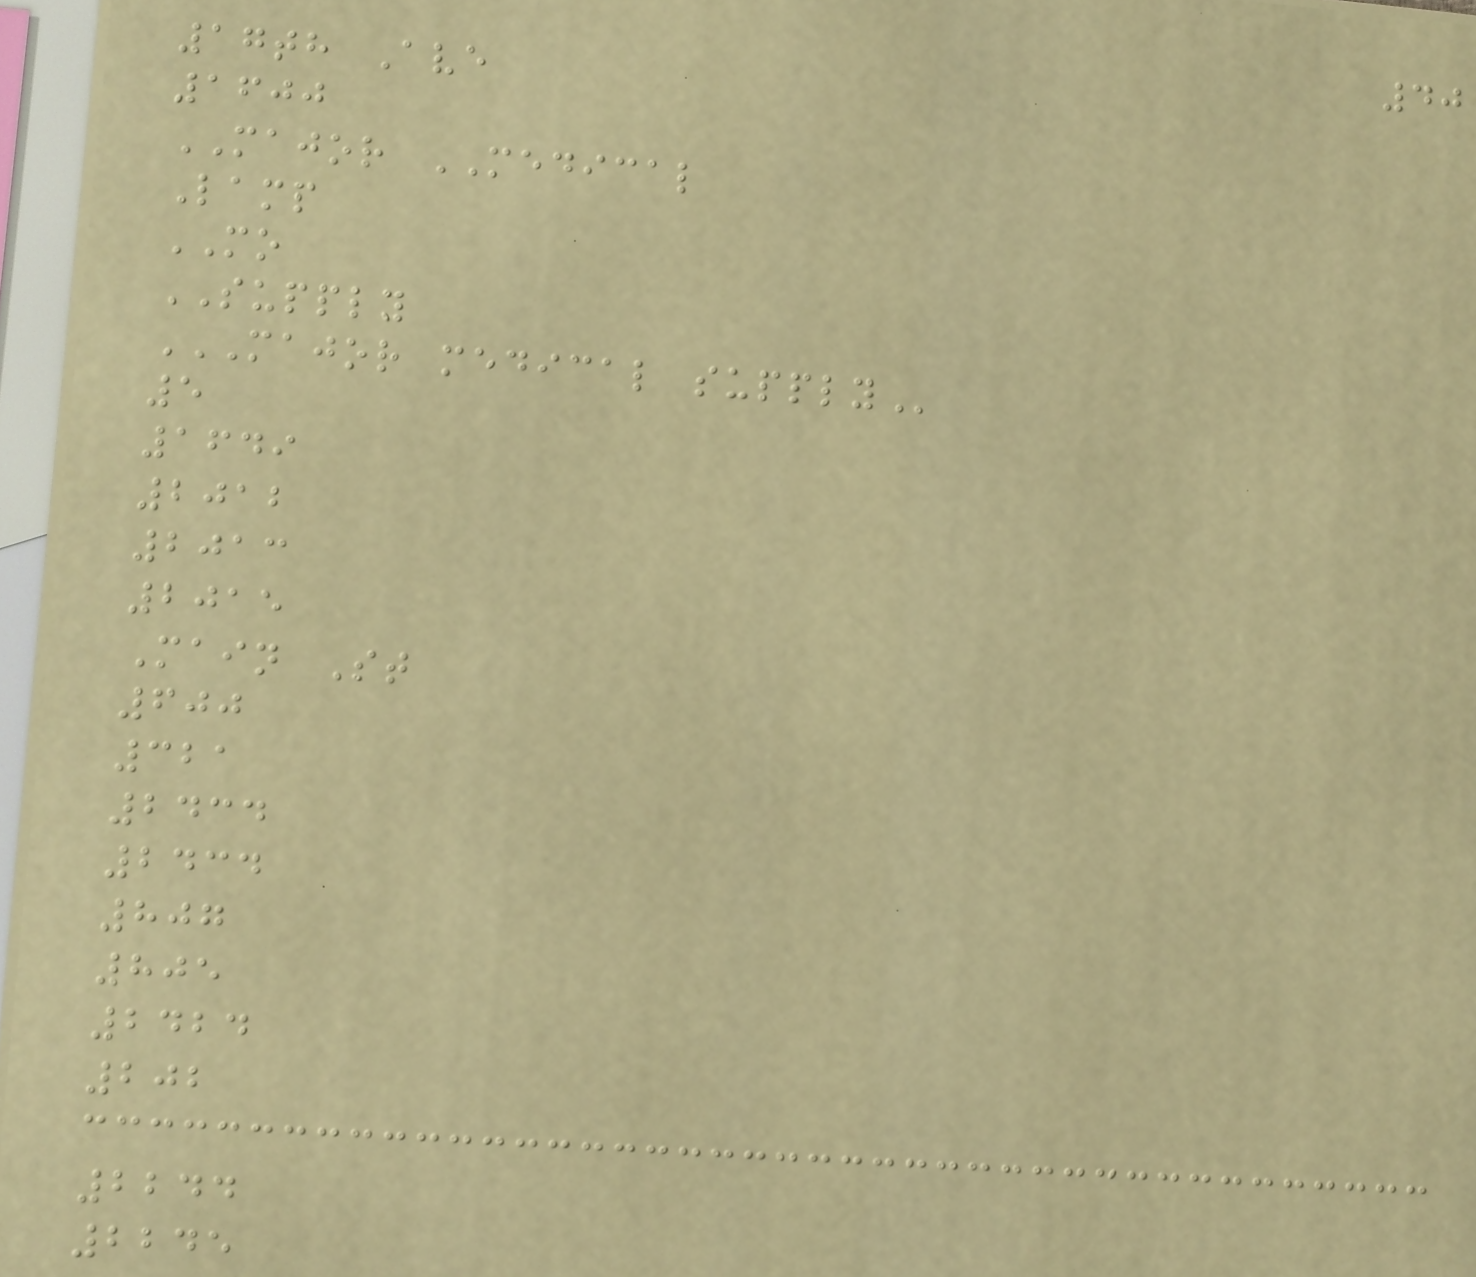40
17th Ave
1600
MAJOR MEDICAL
Lamp
MO
SUPPLY
MAJOR MEDICAL SUPPLY
5
1649
2012
2013
2015
Main St
600
321
2434
2434
807
805
2424
202
2244
2245
